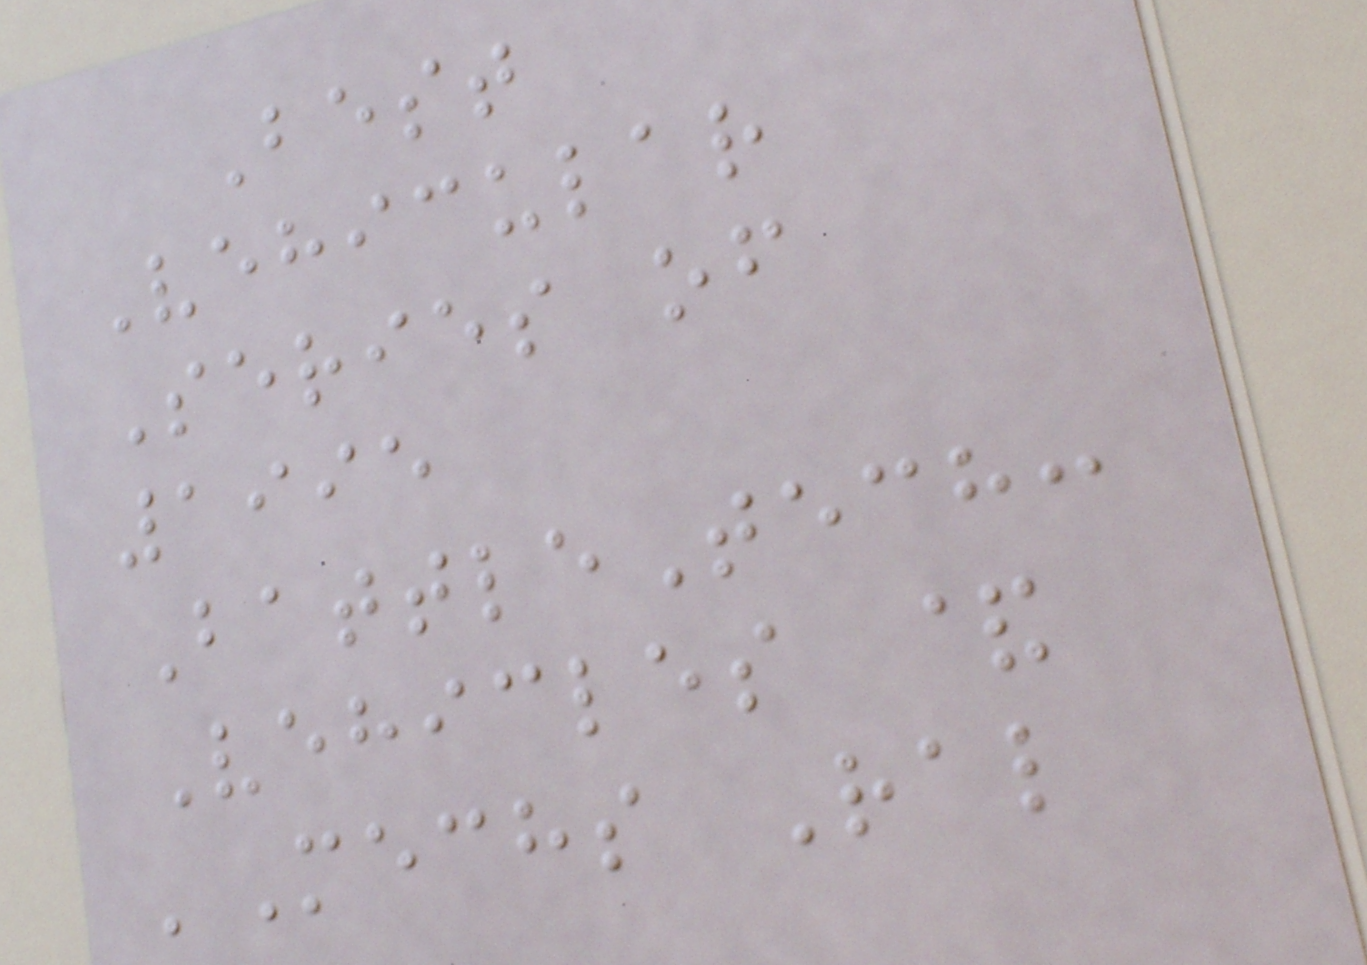Best
Vehicular
Series of
1995
BattleTech:
Vehicles &
'Mechs Ral
